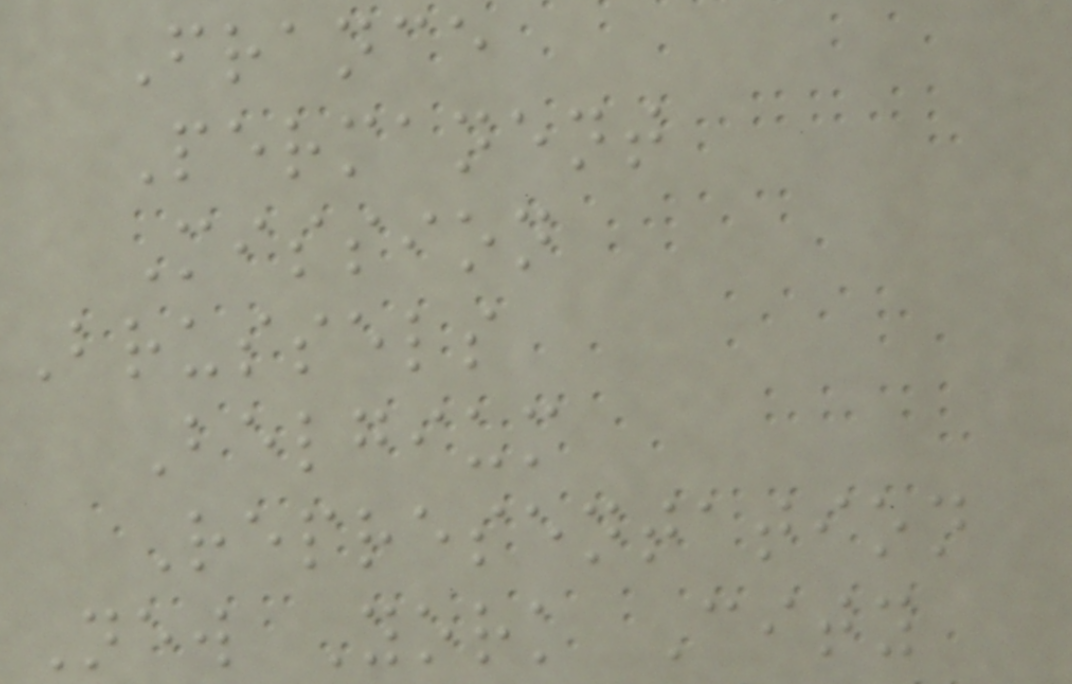France
Permanent
Mission
Brussels
Belgium
Representation
New York City
